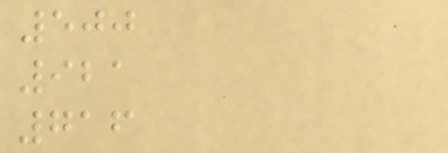500
921
716
